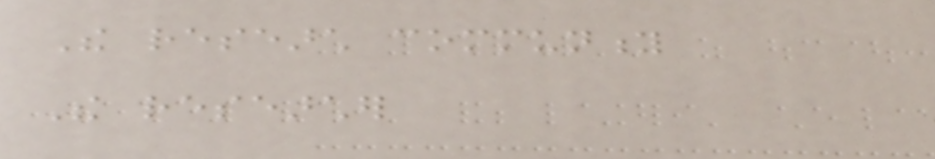The research community
The researcher
